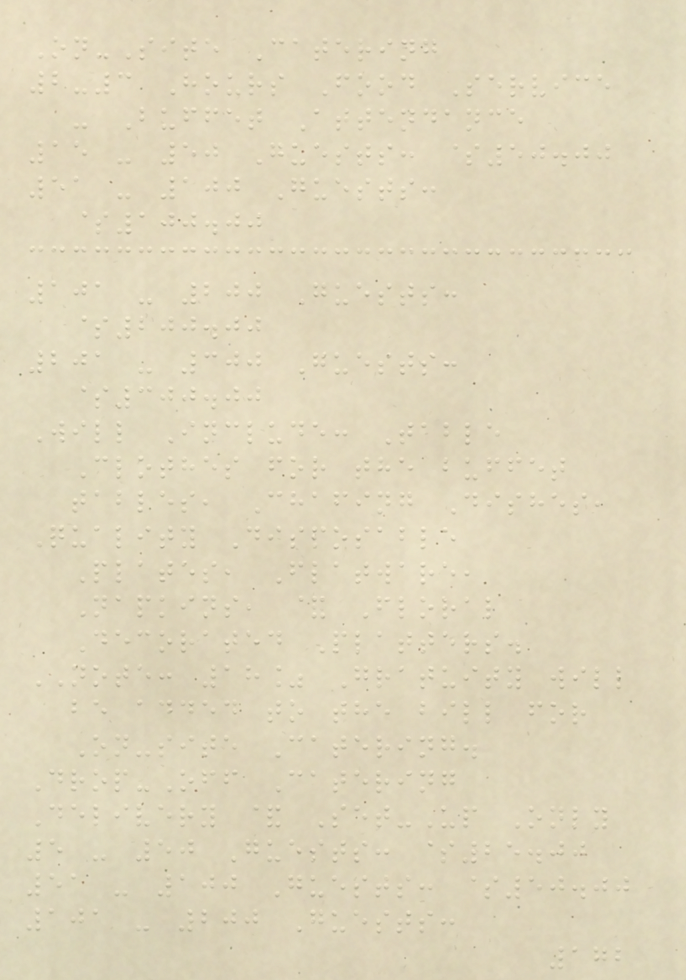On-Site Catering
2-3 Hours Food Service
- Buffet Attendance
15 - 50 Guests: $50.00
51 - 100 Guests:
$100.00
101 - 200 Guests:
$200.00
201 - 300 Guests:
$300.00
Will Include: Table
Clothes for the buffet
tables, Chafing Dishes,
Quality Disposable
Plates, Flatware,
Napkins, & Floral
Decorated Platters.
NOTE: 18% Gratuity will
be added to the bill for
On-site Catering.
Drop-Off Catering
Delivery & Set-Up Only
5 - 50 Guests: $25.00
51 - 100 Guests: $50.00
101 - 200 Guests:
172
